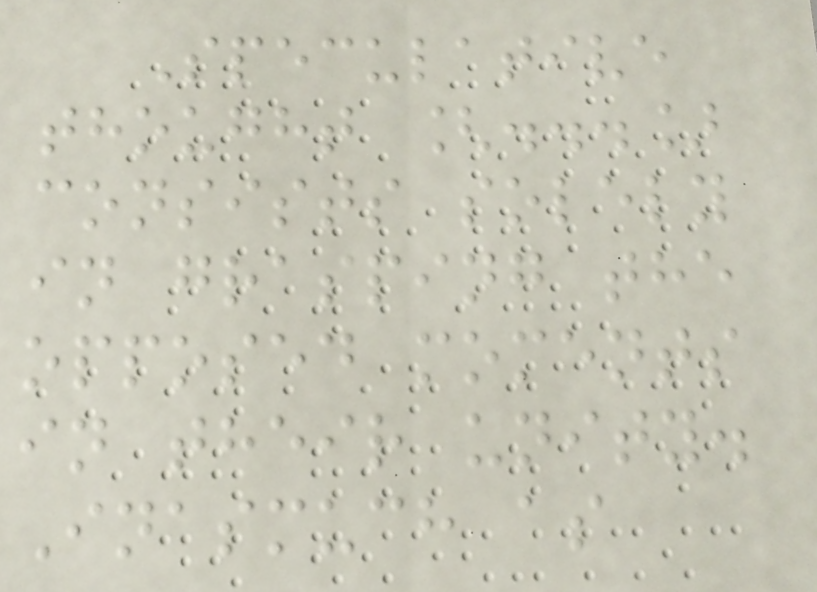Speculative
thought [...]
consists solely
in grasping the
opposed moments
in their unity.
Inasmuch as
